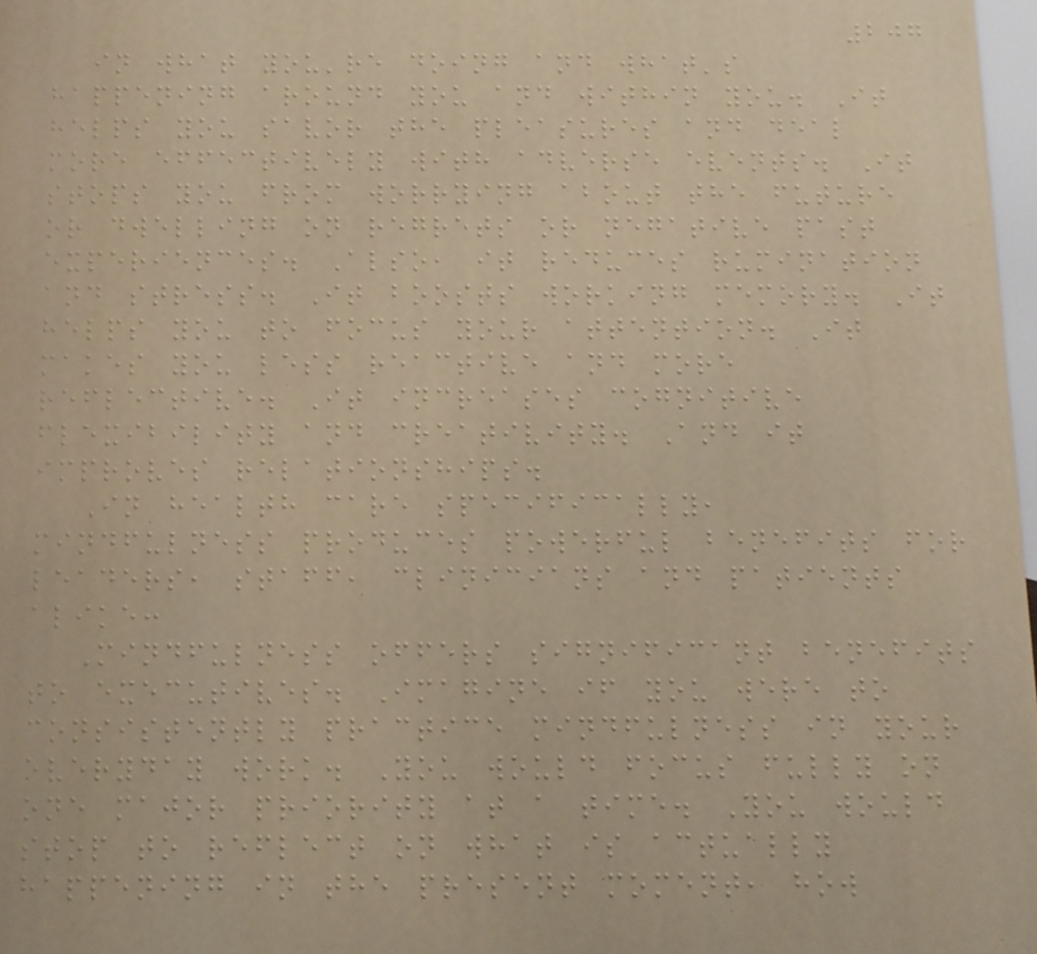207
in what you're doing and what's
happening around you and within you. It
helps you savor the pleasures and deal
more effectively with adverse events. It
stops you from worrying about the future
or dwelling on regrets or negative past
experiences. Also, it reduces rumination
and stress. It boosts working memory. It
helps you to focus your attention. It
makes you less reactive and more
reflective. It increases cognitive
flexibility and creativity. And it
improves relationships.
In health care specifically,
mindfulness produces powerful benefits for
leaders, staff, clinicians and patients
alike:
Mindfulness offers significant benefits
to executives. Imagine if you were to
consistently practice mindfulness in your
everyday work. You would focus fully on
one major priority at a time. You would
stop to reflect on what is actually
happening in the present moment, how
